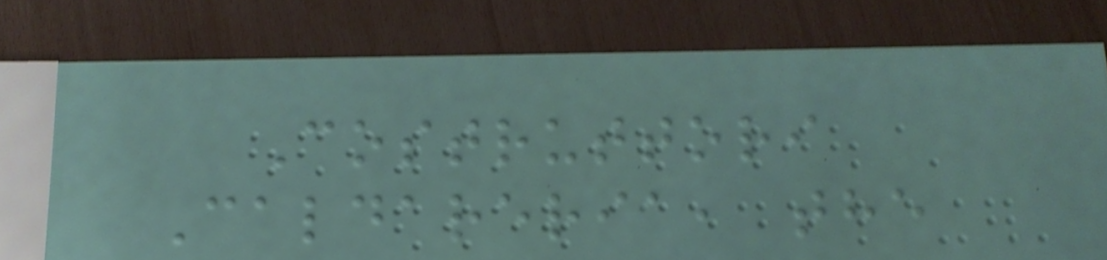Costruttori
Caldareria, the
